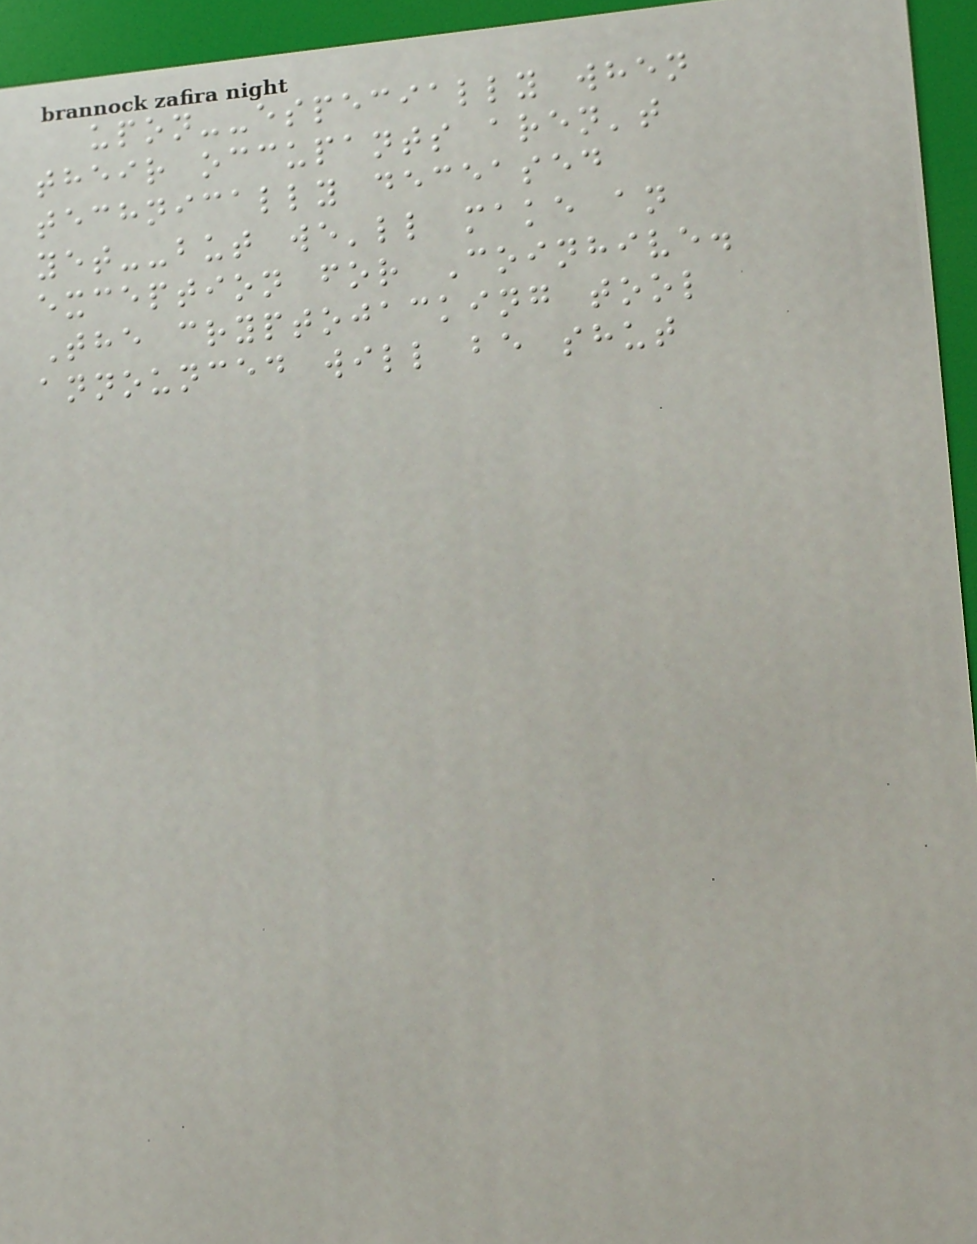upon--especially when
their occupants aren't
technically deceased
yet--but we'll make an
exception for Coinhive.
The cryptojacking tool
announced will be shut
